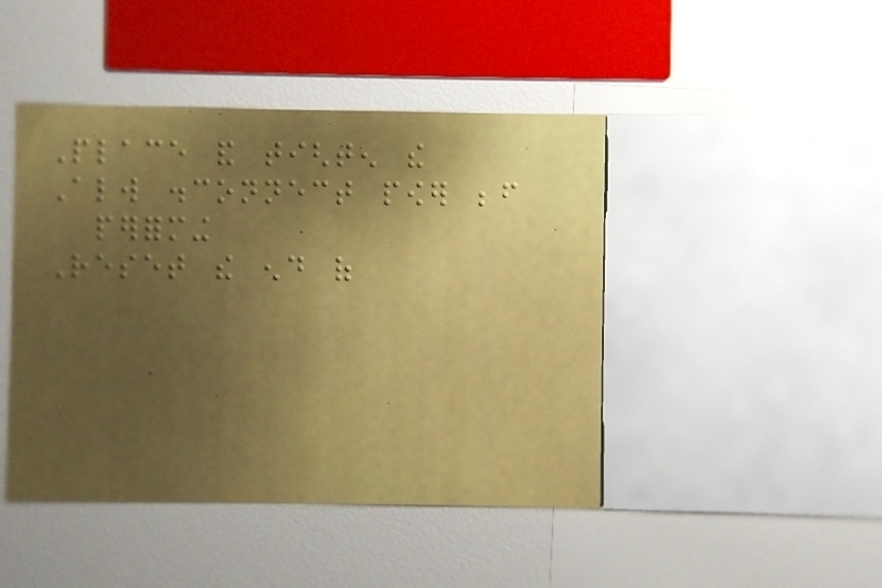Place and tighten the
Always disconnect power before
performing
Reset the end of
